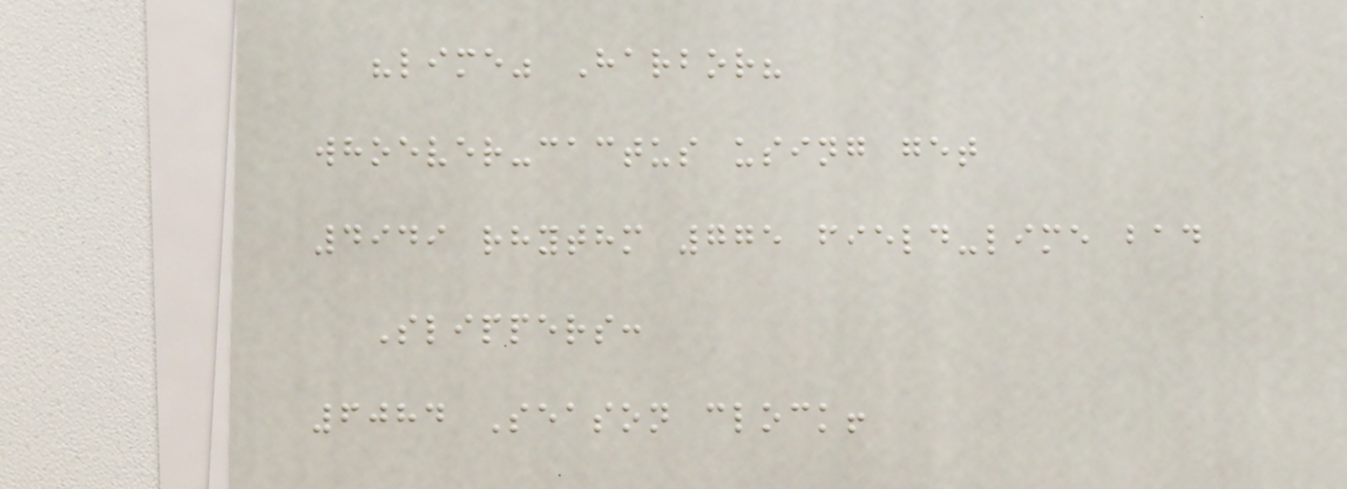"lime" Harbor?
whoever-cactus using get
4949 rhythm 775 field-lime bad
Slippers:
6084 Season clock!
